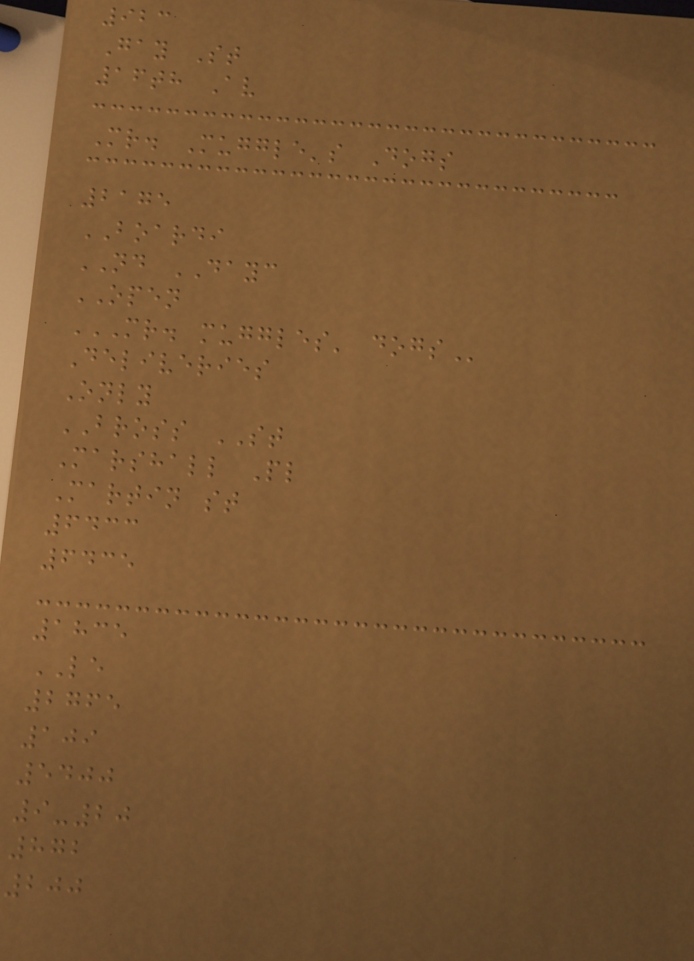923
Gay St
16th Av
Mr. Muggle's Dogs
2175
BOARDI
ND DAYC
OPEN
MR. MUGGLES' DOGS
Deliveries
Only
BROSS ST
Marshall Pl
Martin st
6433
6435
1835
LE
2765
109
5400
9-20
872
200
